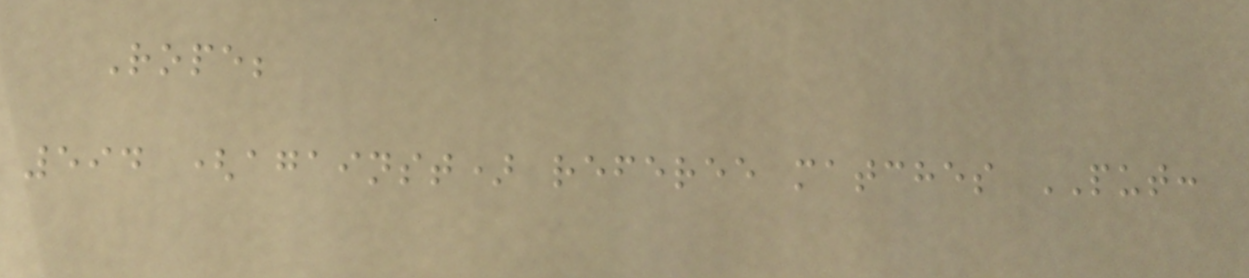Rope;
594 (against) referee matches PUT:
